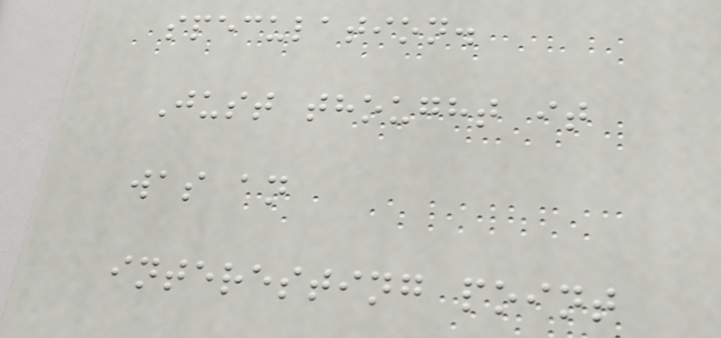speculation.
Just thought it
was an
interesting point
